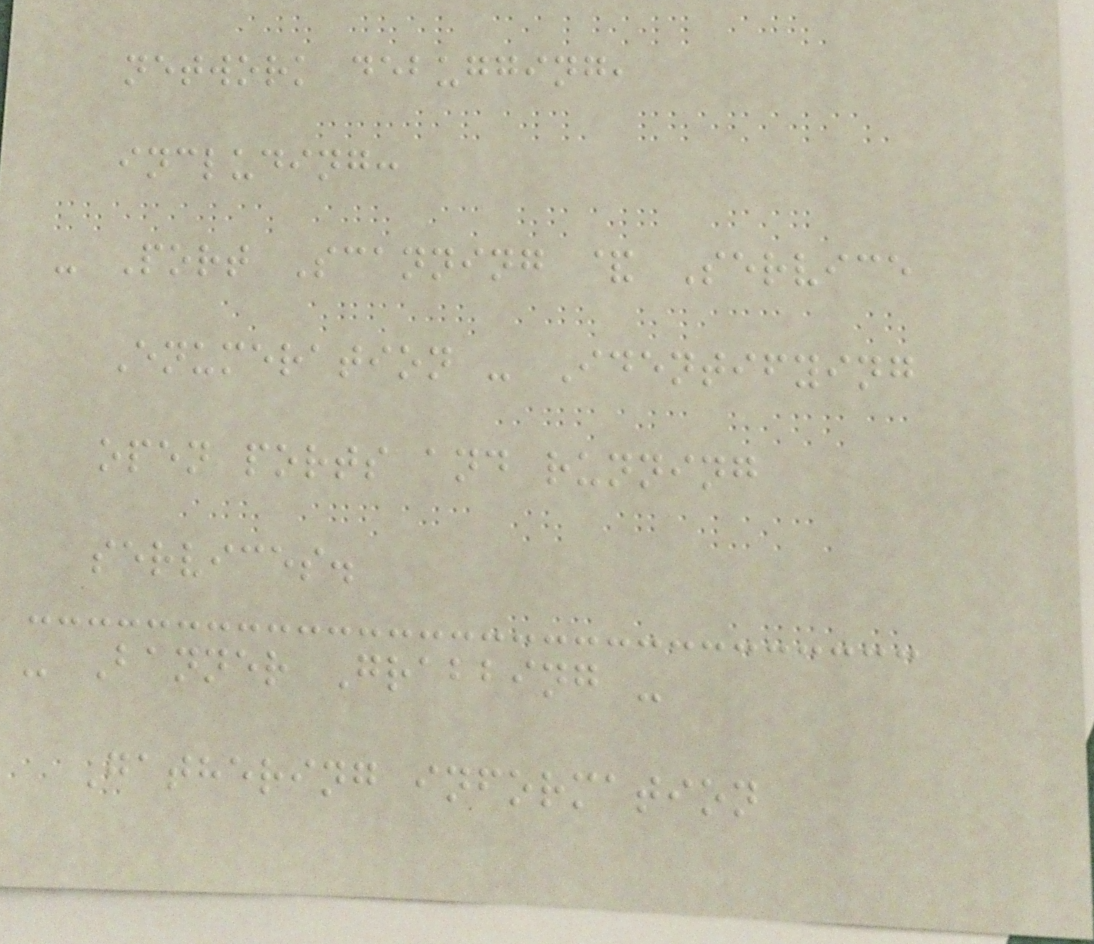network debugging,
including:
- Port Scanning & Service
Enumeration - Identifying
open ports and running
services.
- Banner Grabbing -
Gathering information
